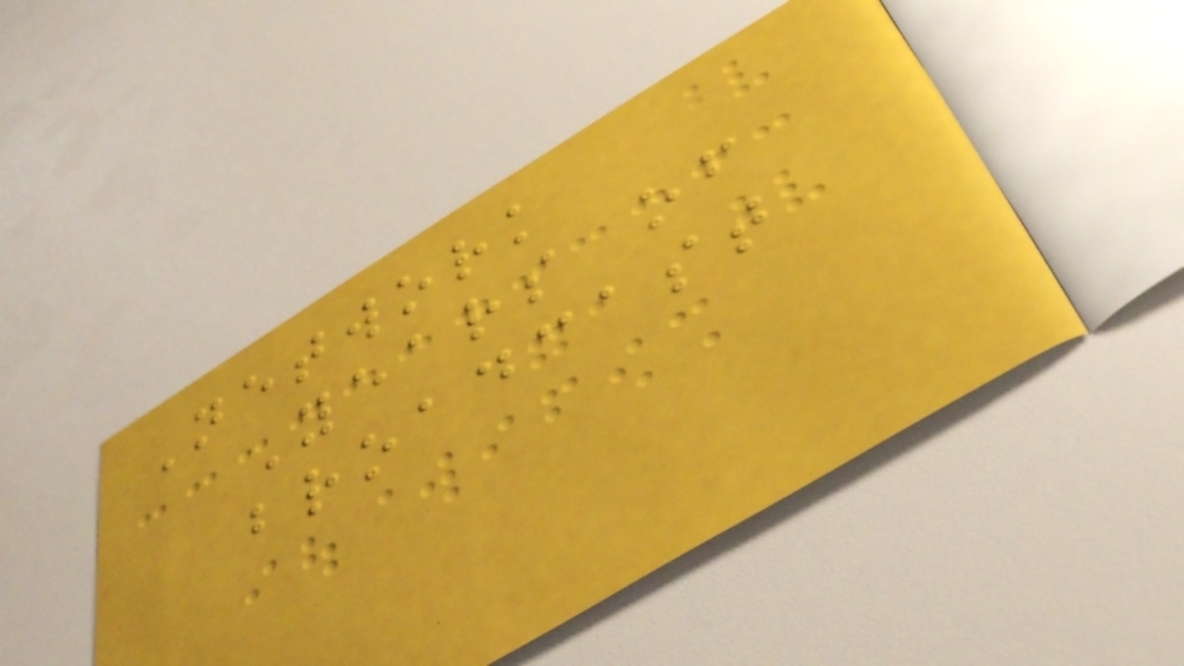Network
Years of
broadcast
